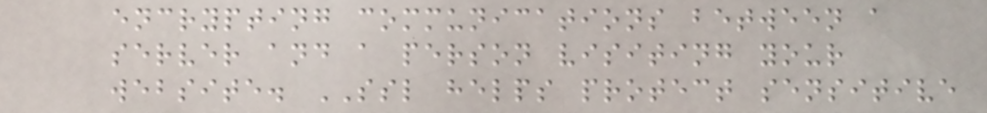encrypting communications between a
server and a person visiting your
website. SSL helps protect sensitive
